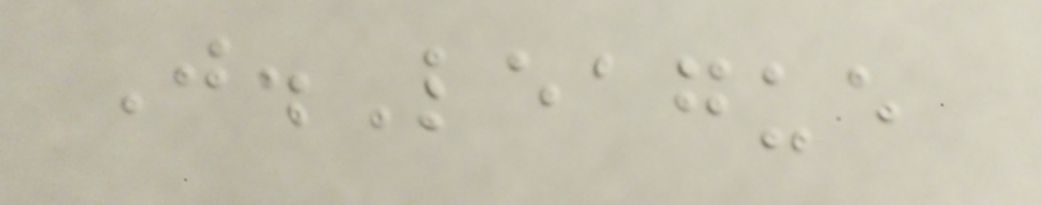J.League
